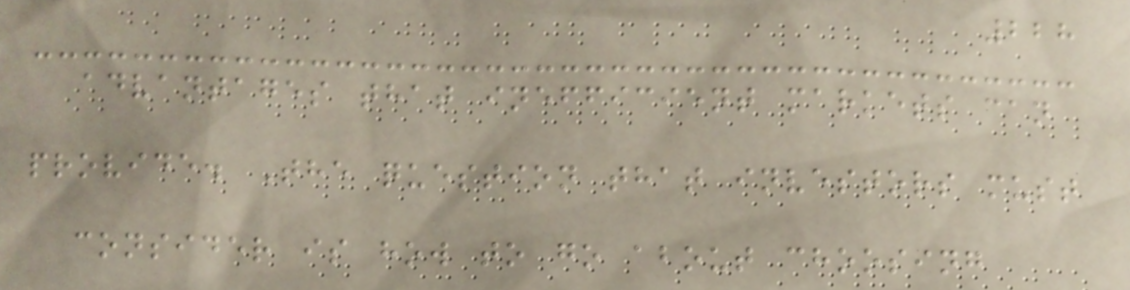228
advantages that inefficient markets can
provide. The question that investors must
consider is how to go about choosing
